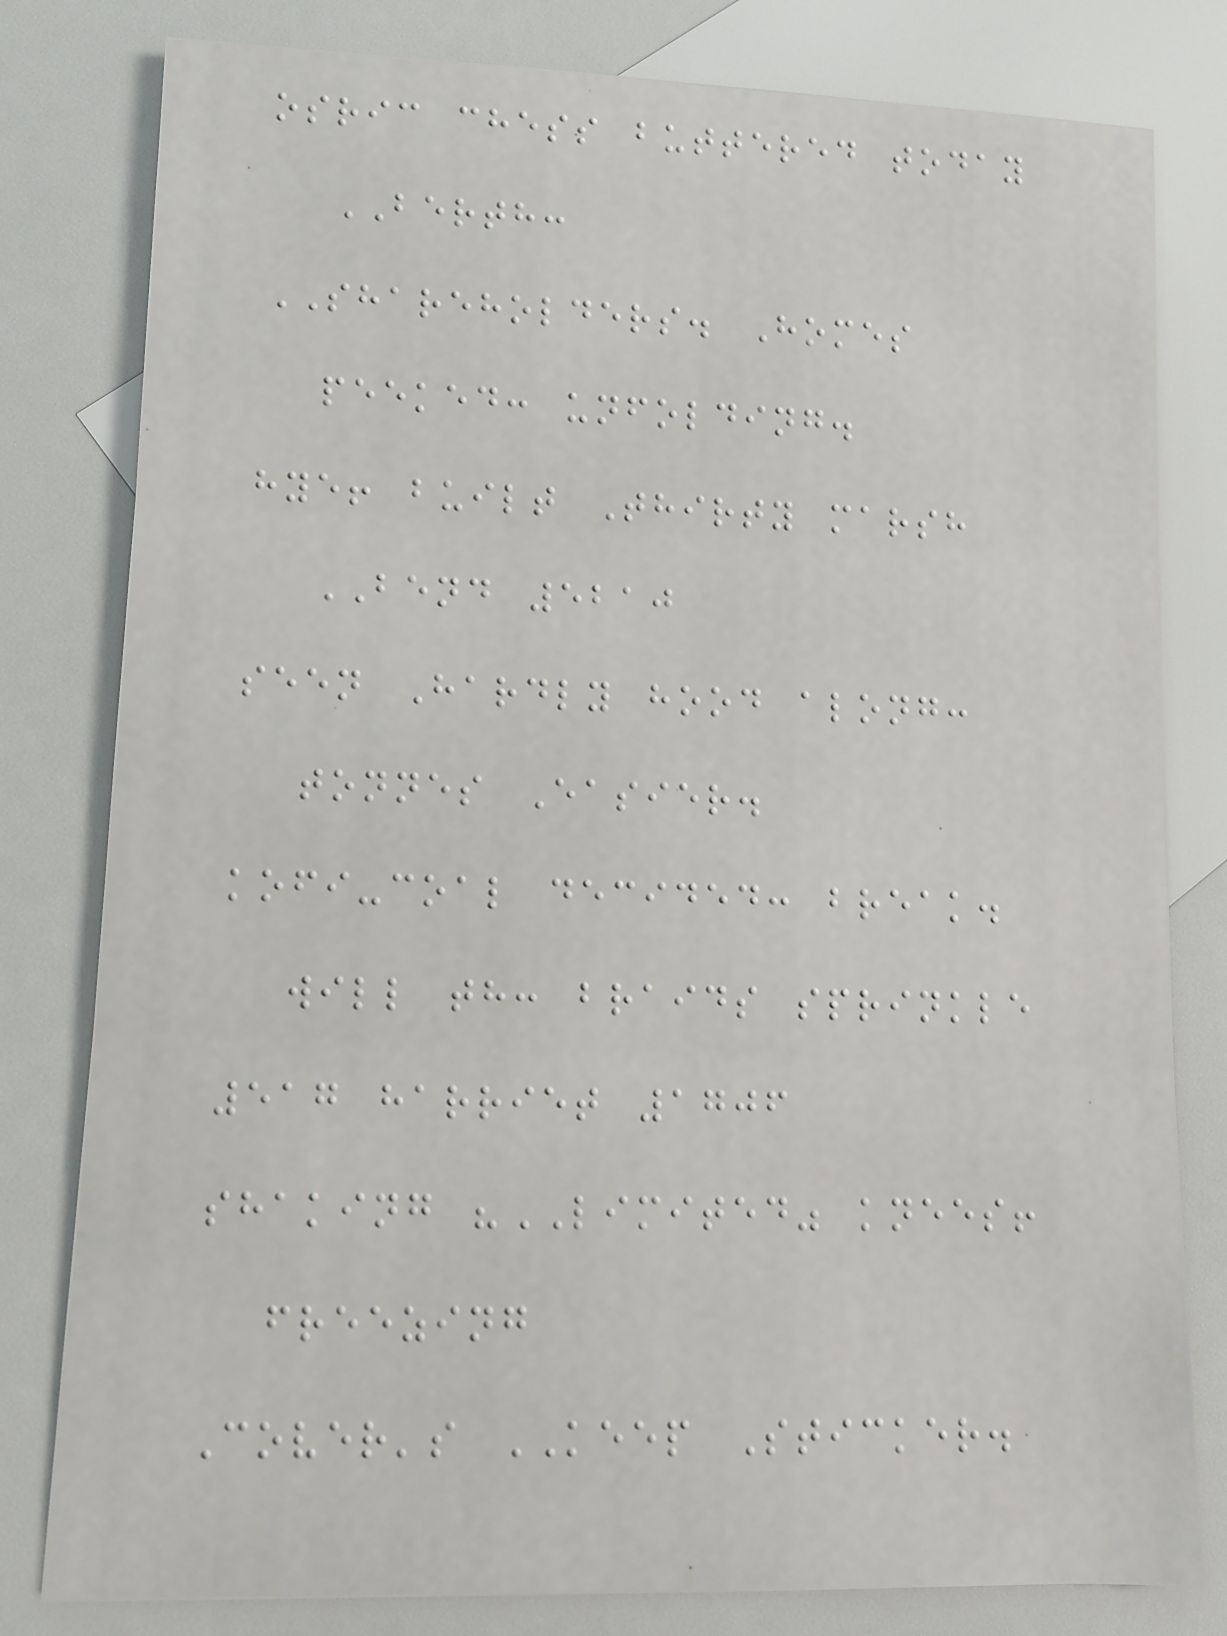osric chess buttered today
BERTH:
SHAREHOLDERS. Homes
peeked: unfolding.
hye! built Thirty marsh
BEND 5210
seen Hardly hood along:
tonnes Easier.
kofi-coal decided: break.
will th: braids sprinkle
517 harriet 1706
shaking "LIMITED" knees!
freezing
Cover's KEEP Sticker.
